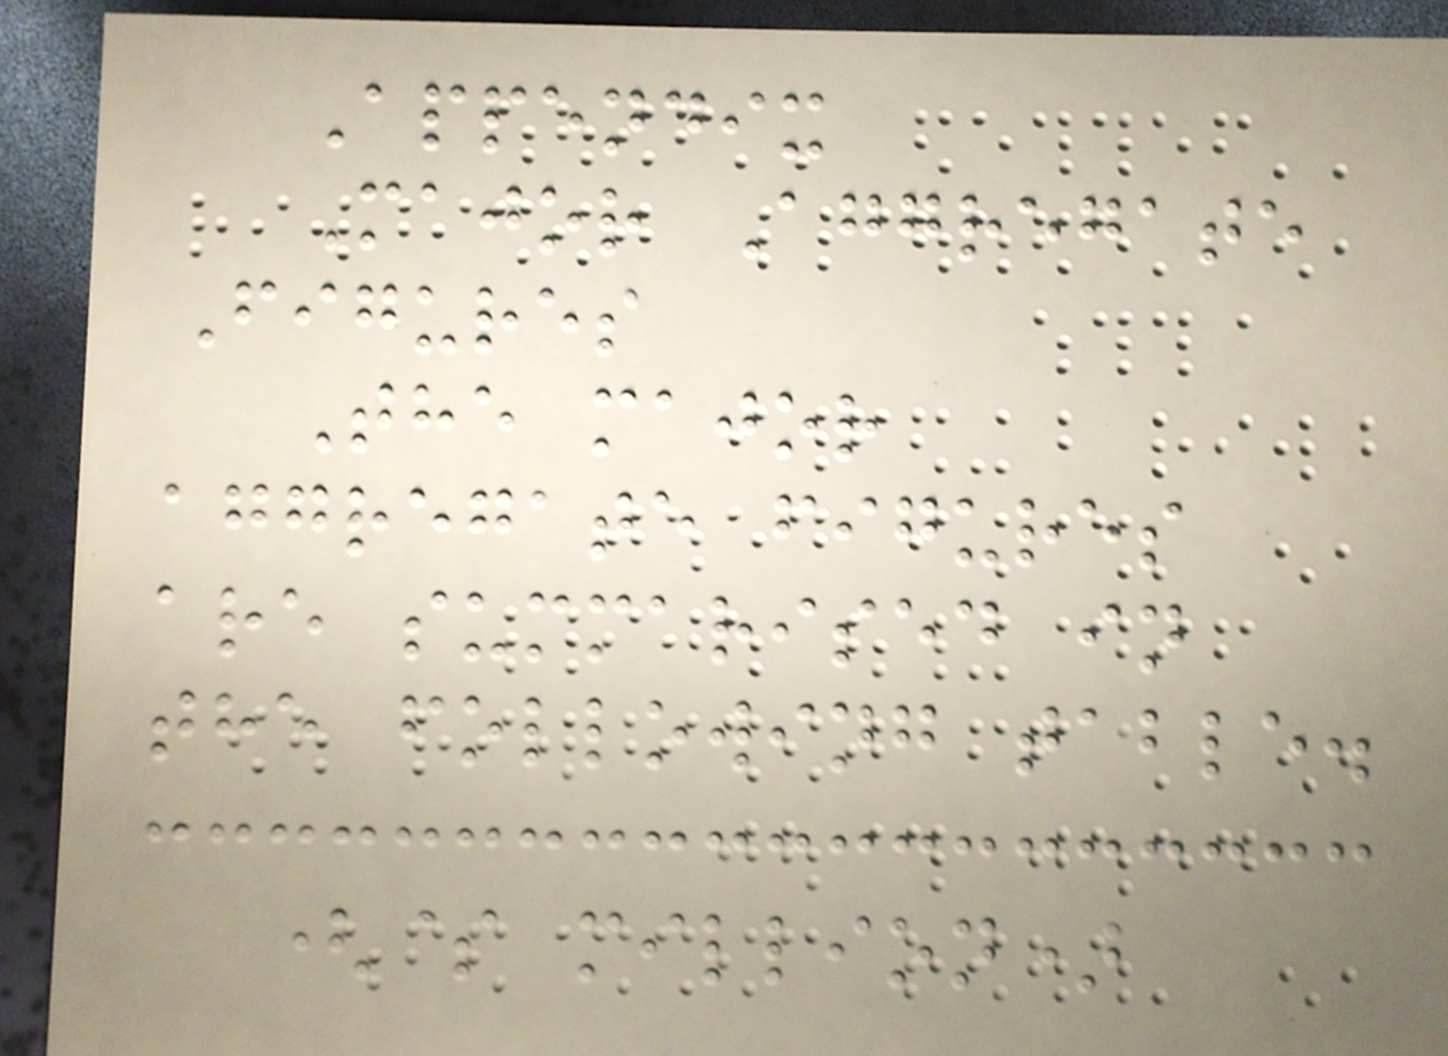Appendix
Major Aggregate
Figures
The major
aggregate figures
are summarised in
the following table.
($ million)
